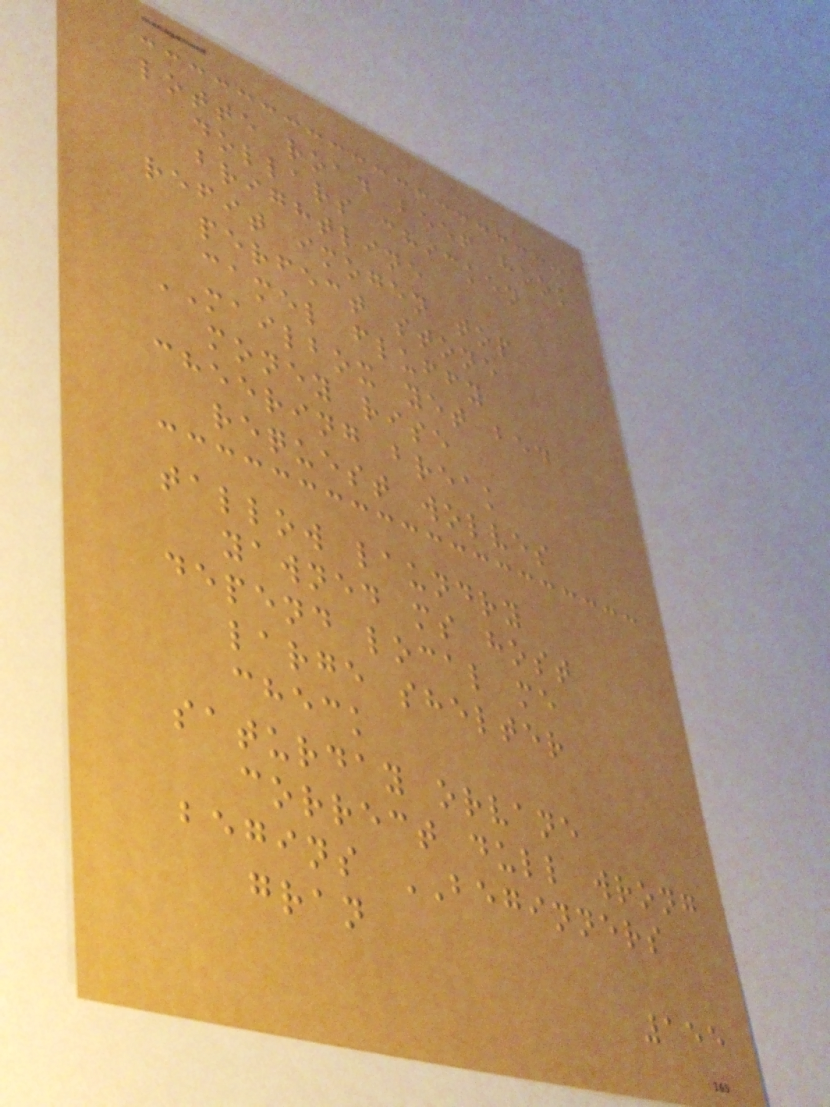lotte road beef hook
dollars chicken
brightline
refit imogen top
perfect stone
camel fluffy
MAILBOX yet bed
money rise
cheering break
request wolves
tallow laundry
yawned ms host
depend local me
large shelter
check
saturday orvane
correct dull wrong
begins BEGINNERS
gran
155
